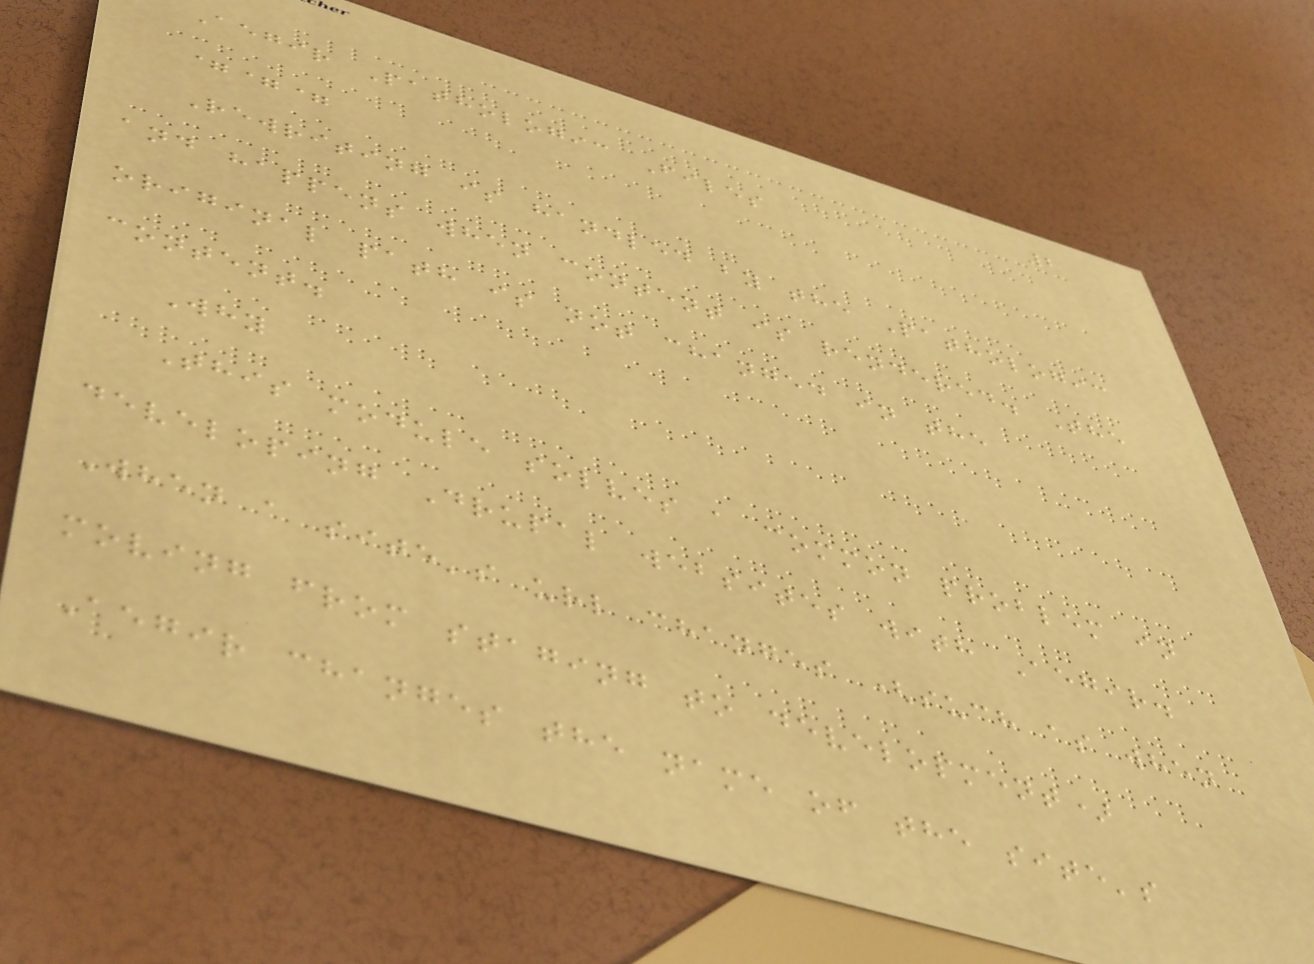2
Aegir Pathologic Files
===
Rewriting is handled by the Pathologic
and happens when content is rendered. The
original path is not changed in the
content.
Why
This module solves a common problem in
developing Drupal websites with Aegir.
When a site's url changes (such as when
moving from staging to development)
Aegir changes the name of the site's
